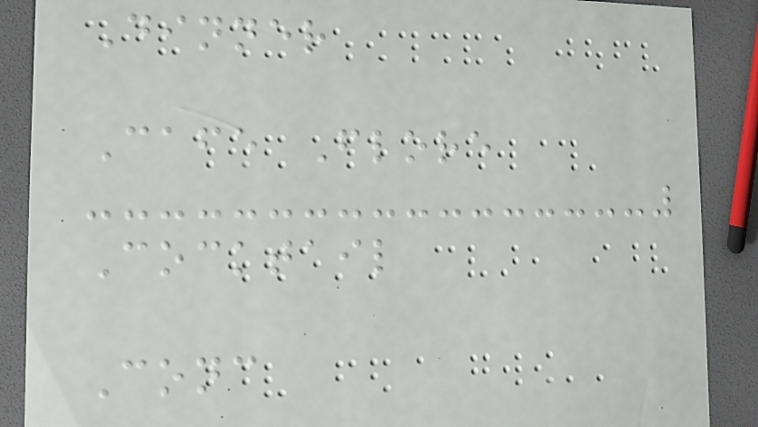Dinner
Cafe Flore
Cocktail
Conc
